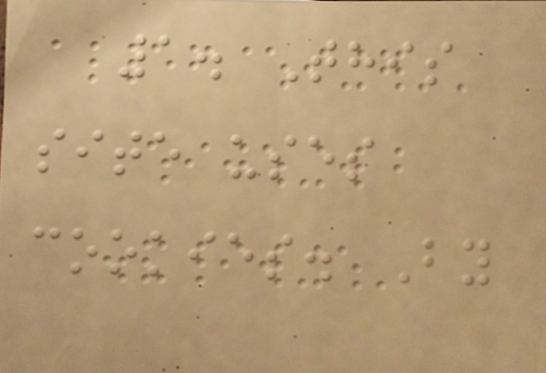1. This
site uses
cookies. By
